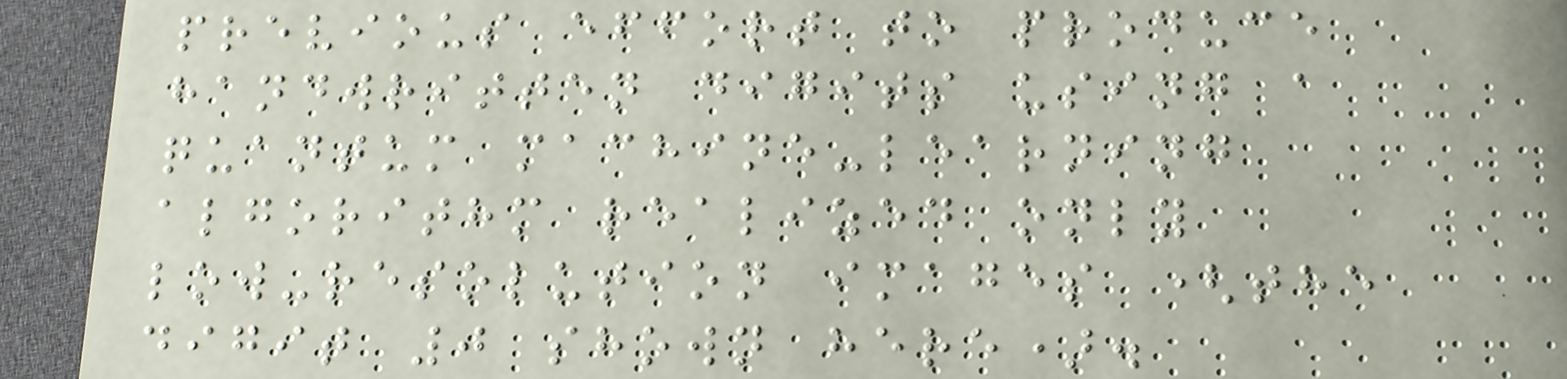previous effort to produce
handwritten digits using a
quantum machine-learning
algorithm realized only
low-resolution images (the
digit 0 shown here).
